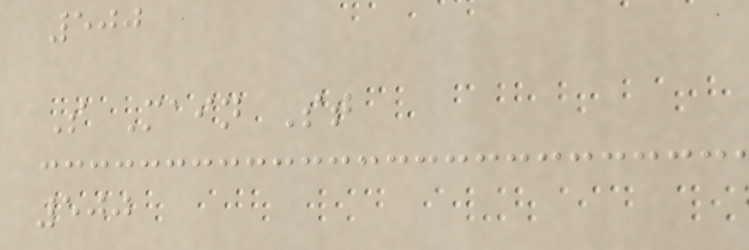500
S Main St
500
